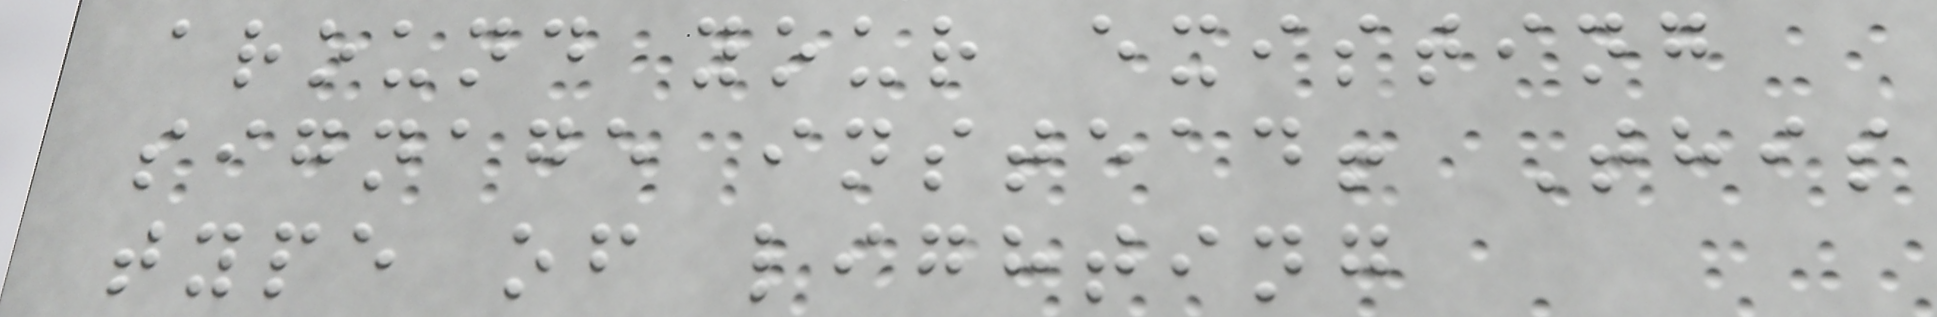around your existing
signage instead! This
type of lighting
